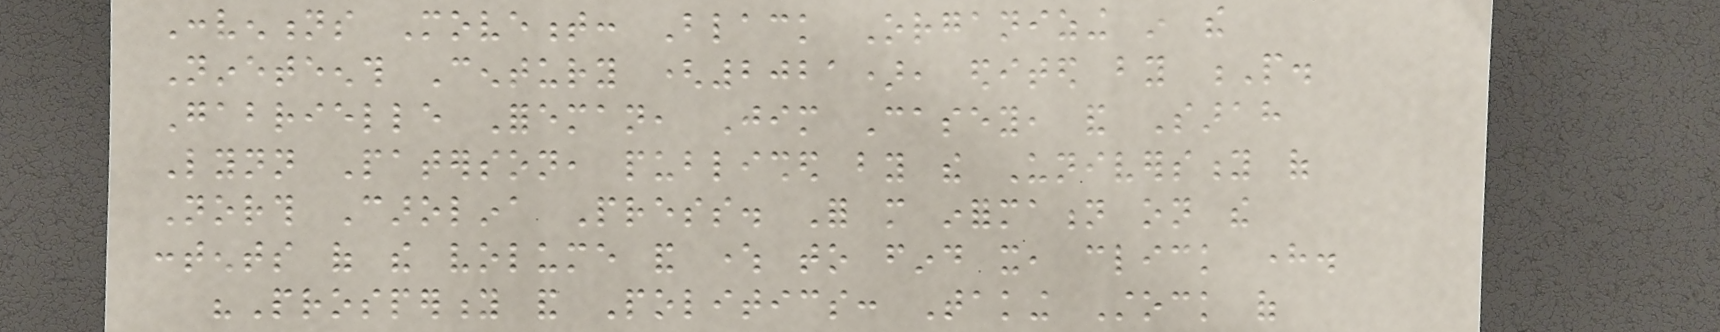Conventions Movement: Black Organizing in the
Nineteenth Century (2021), edited by P.
Gabrielle Foreman, Jim Casey, and Sarah
Lynn Paterson, published by the University of
North Carolina Press. For more information on the
contents of the volume and where to find it, click here.
"Prosperity and Politics: Taking Stock of
